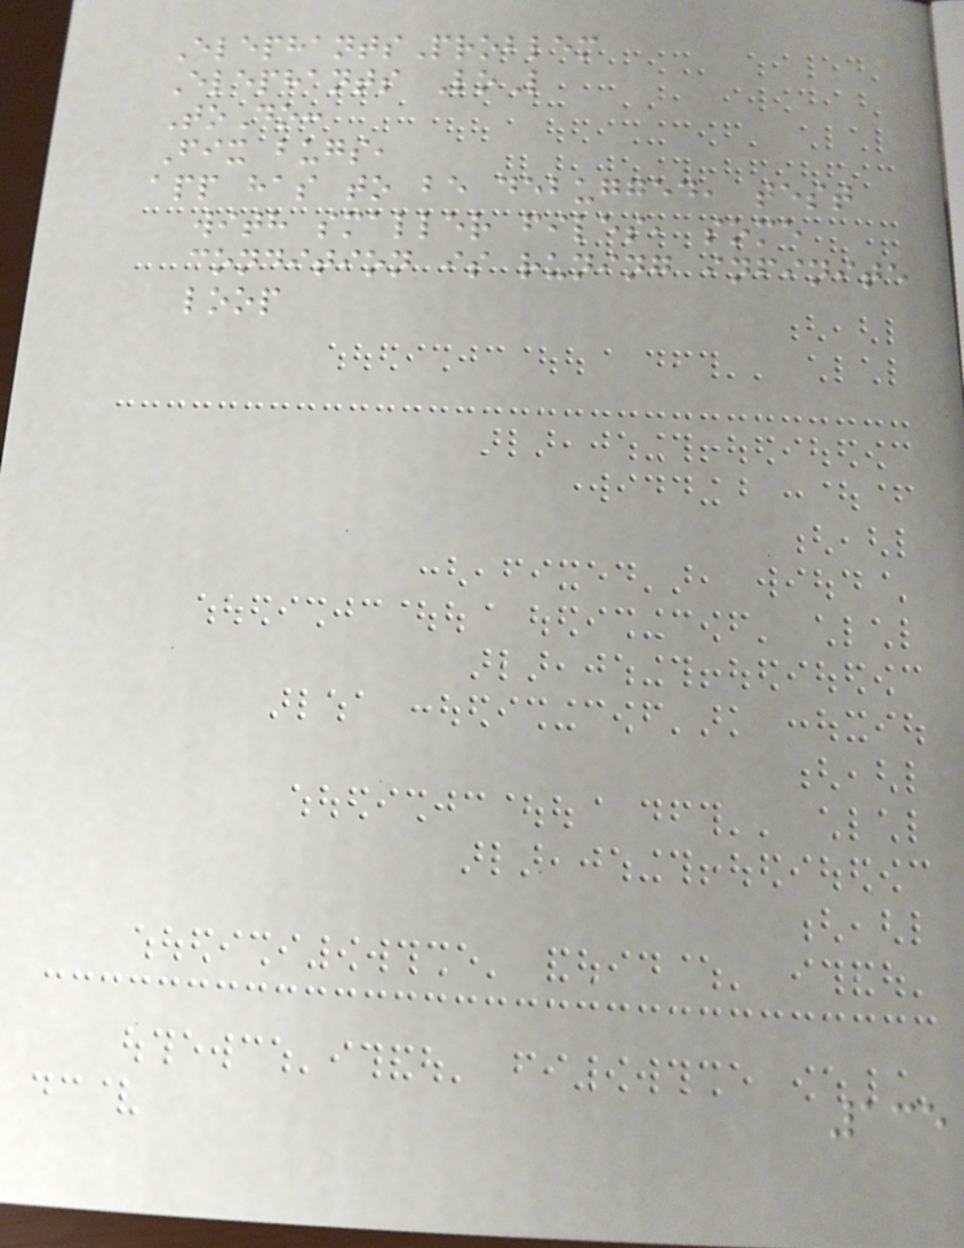ElephantsProblem
Elephants LoL
ToDo:
Fix bugs,
app has to be debugged, test
with smaller files, some
condition is runing infinite
loop
135
